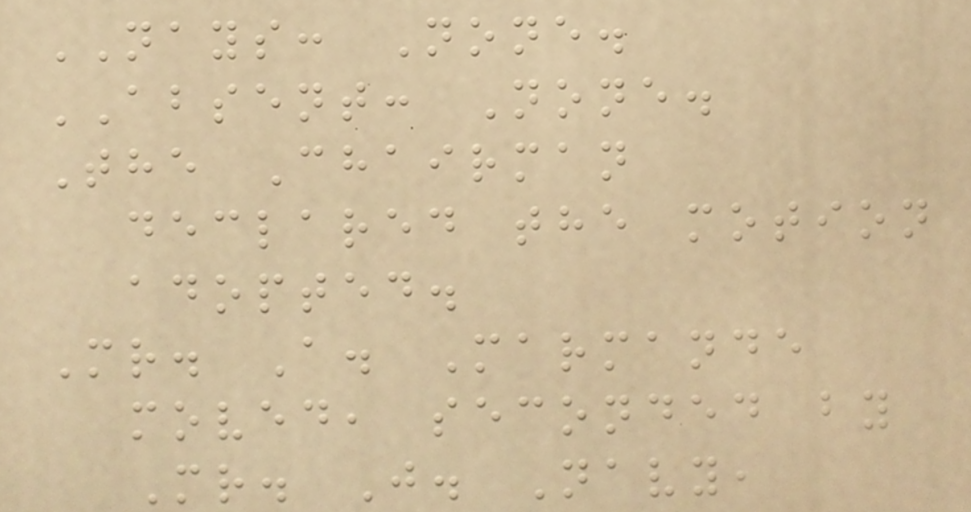NAYS: None.
ABSENT: None.
The Chairman
declared the motion
adopted.
Mr. A. Marmande
moved, seconded by
Mr. J. Navy,
